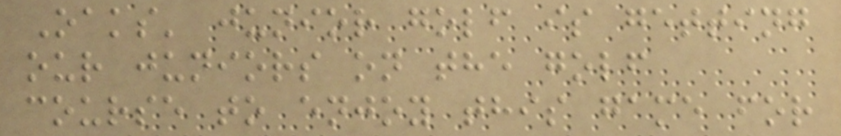Oaks' junior golf is getting
our juniors on the golf
course to enjoy this game for
